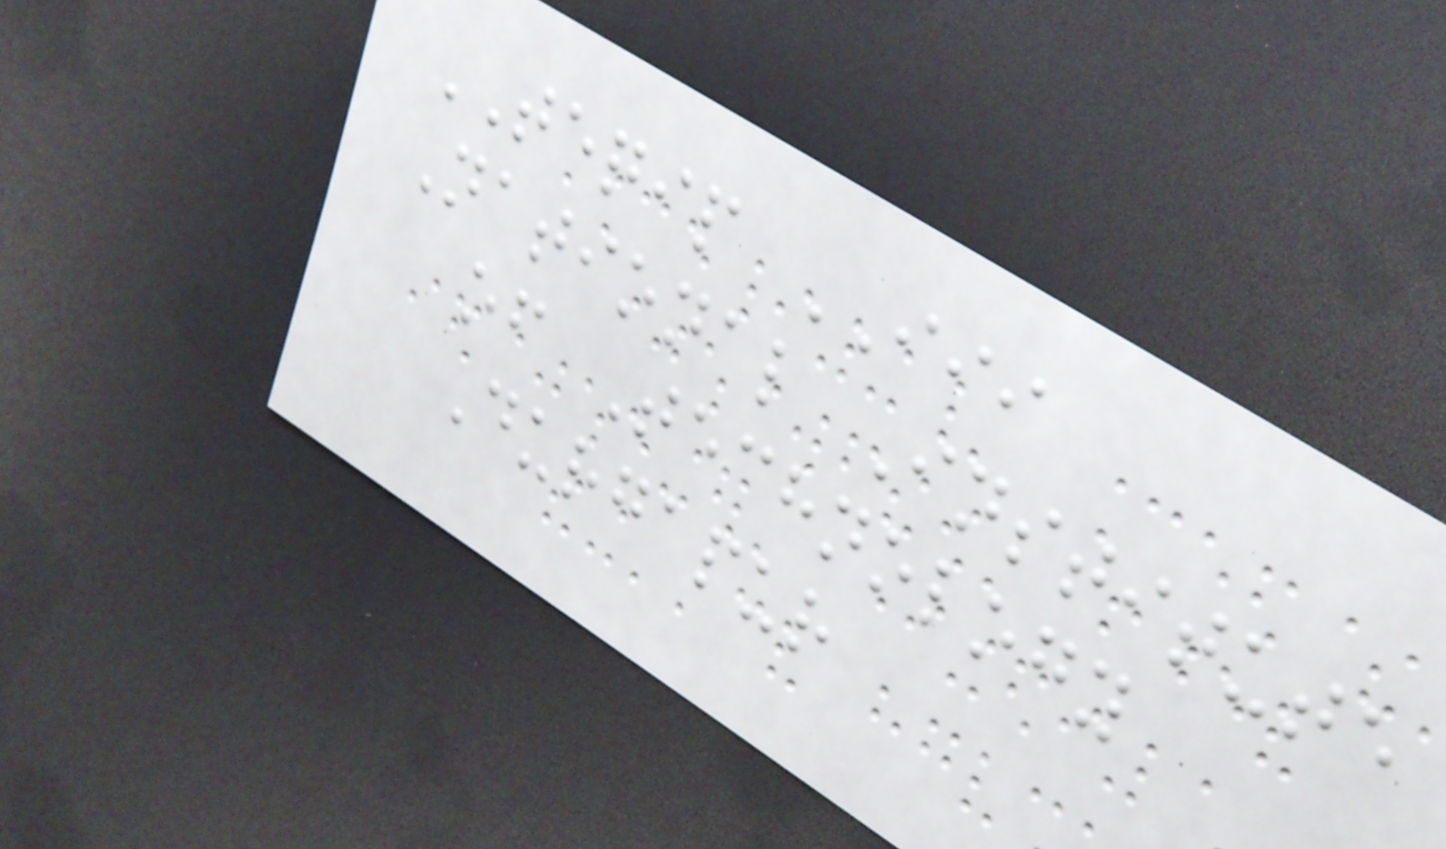TEQIP III
National Institute
of Technology
Durgapur
